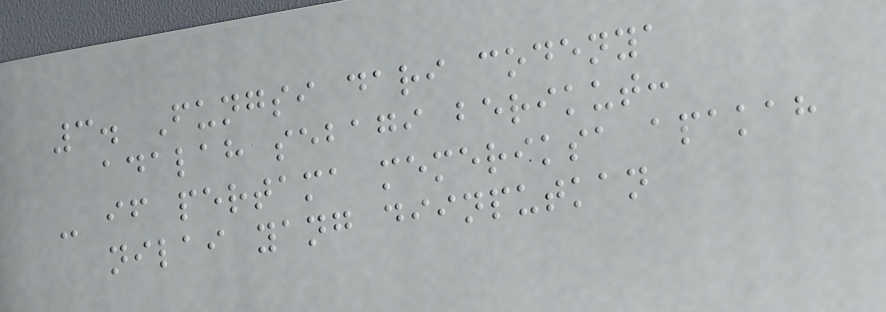3. Fungsi dari codenya
adalah sebagi berikut:
- if pertama memeriksa apakah
nilai yang diinputkan
